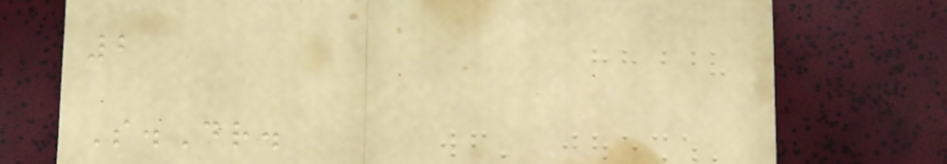2
S.Dr.
